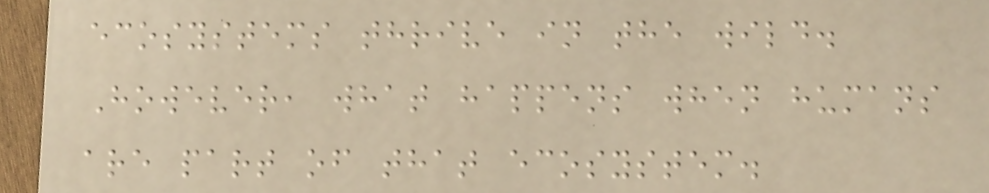ecosystems thrive in the wild.
However, what happens when humans
are part of that ecosystem.
